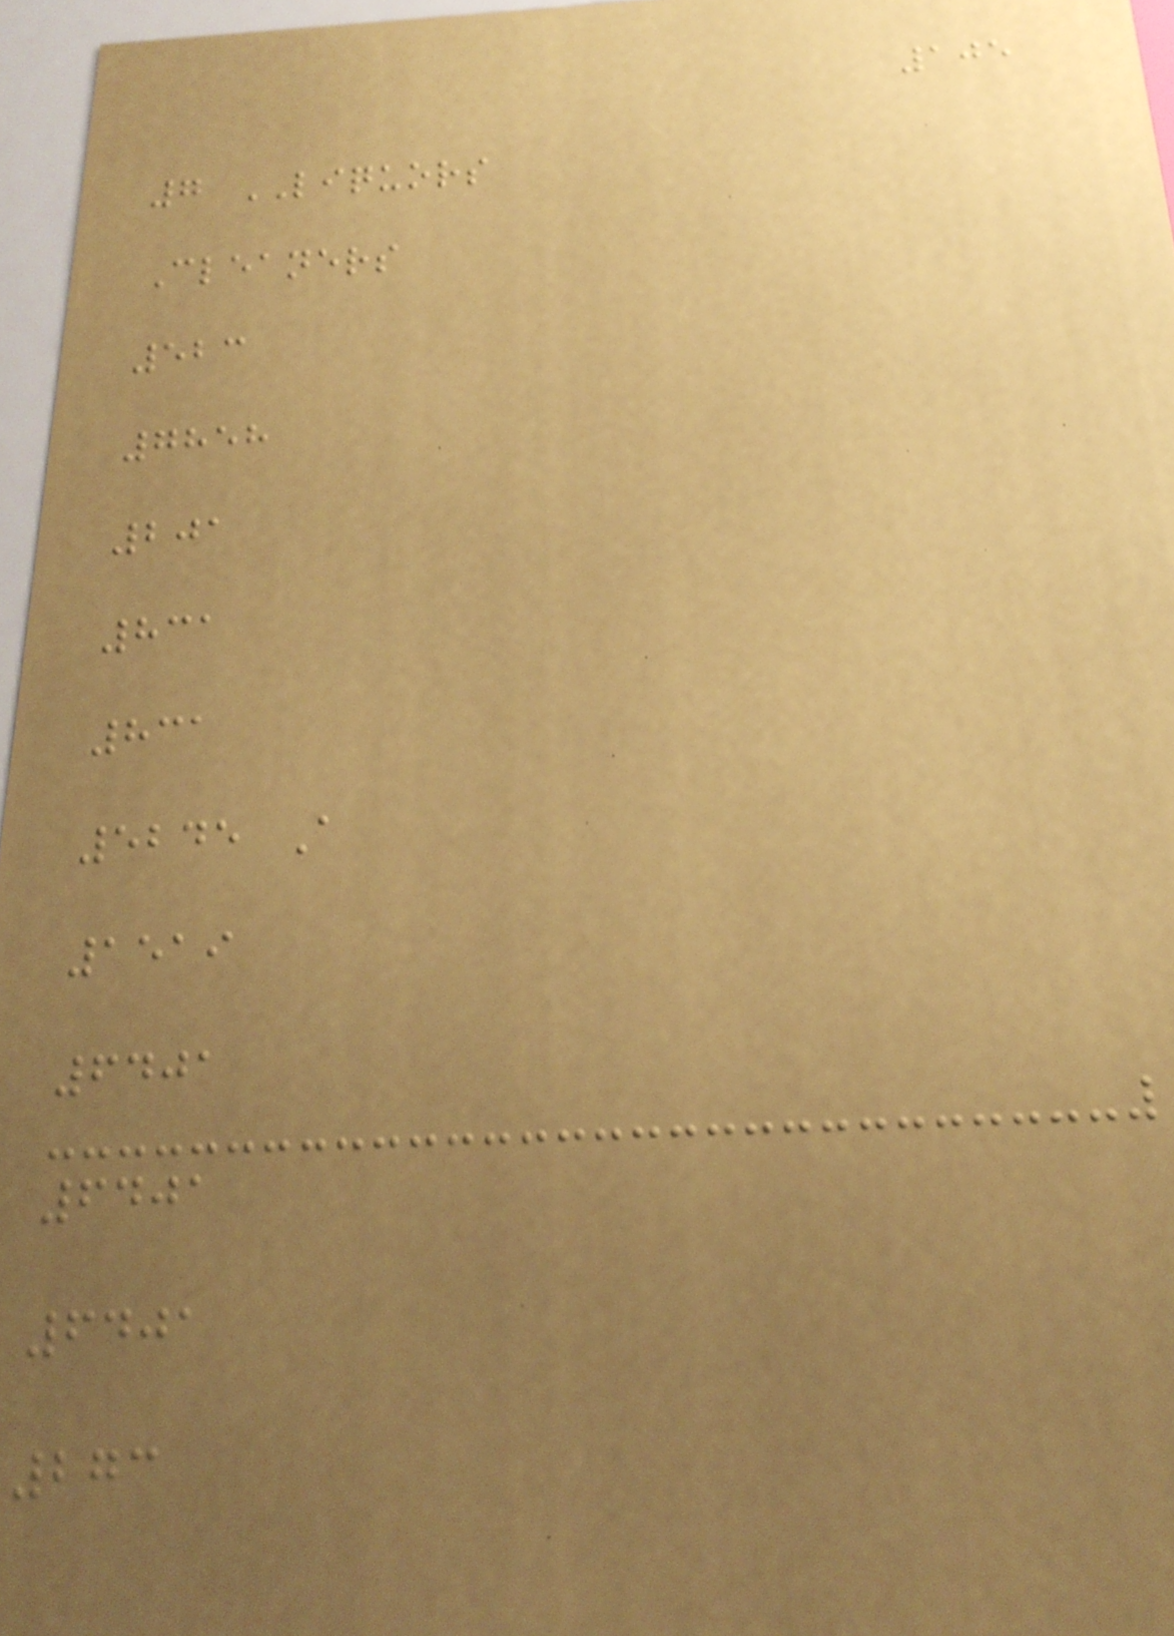105
7 LIQUORS
Cleaners
523
7858
201
831
831
5245 A
1519
6401
6401
6401
273
